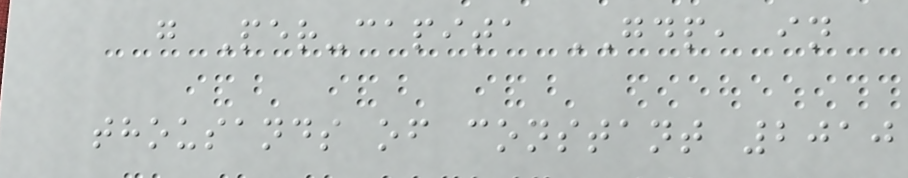g Per-capita GDP, in
thousands of constant 2010
